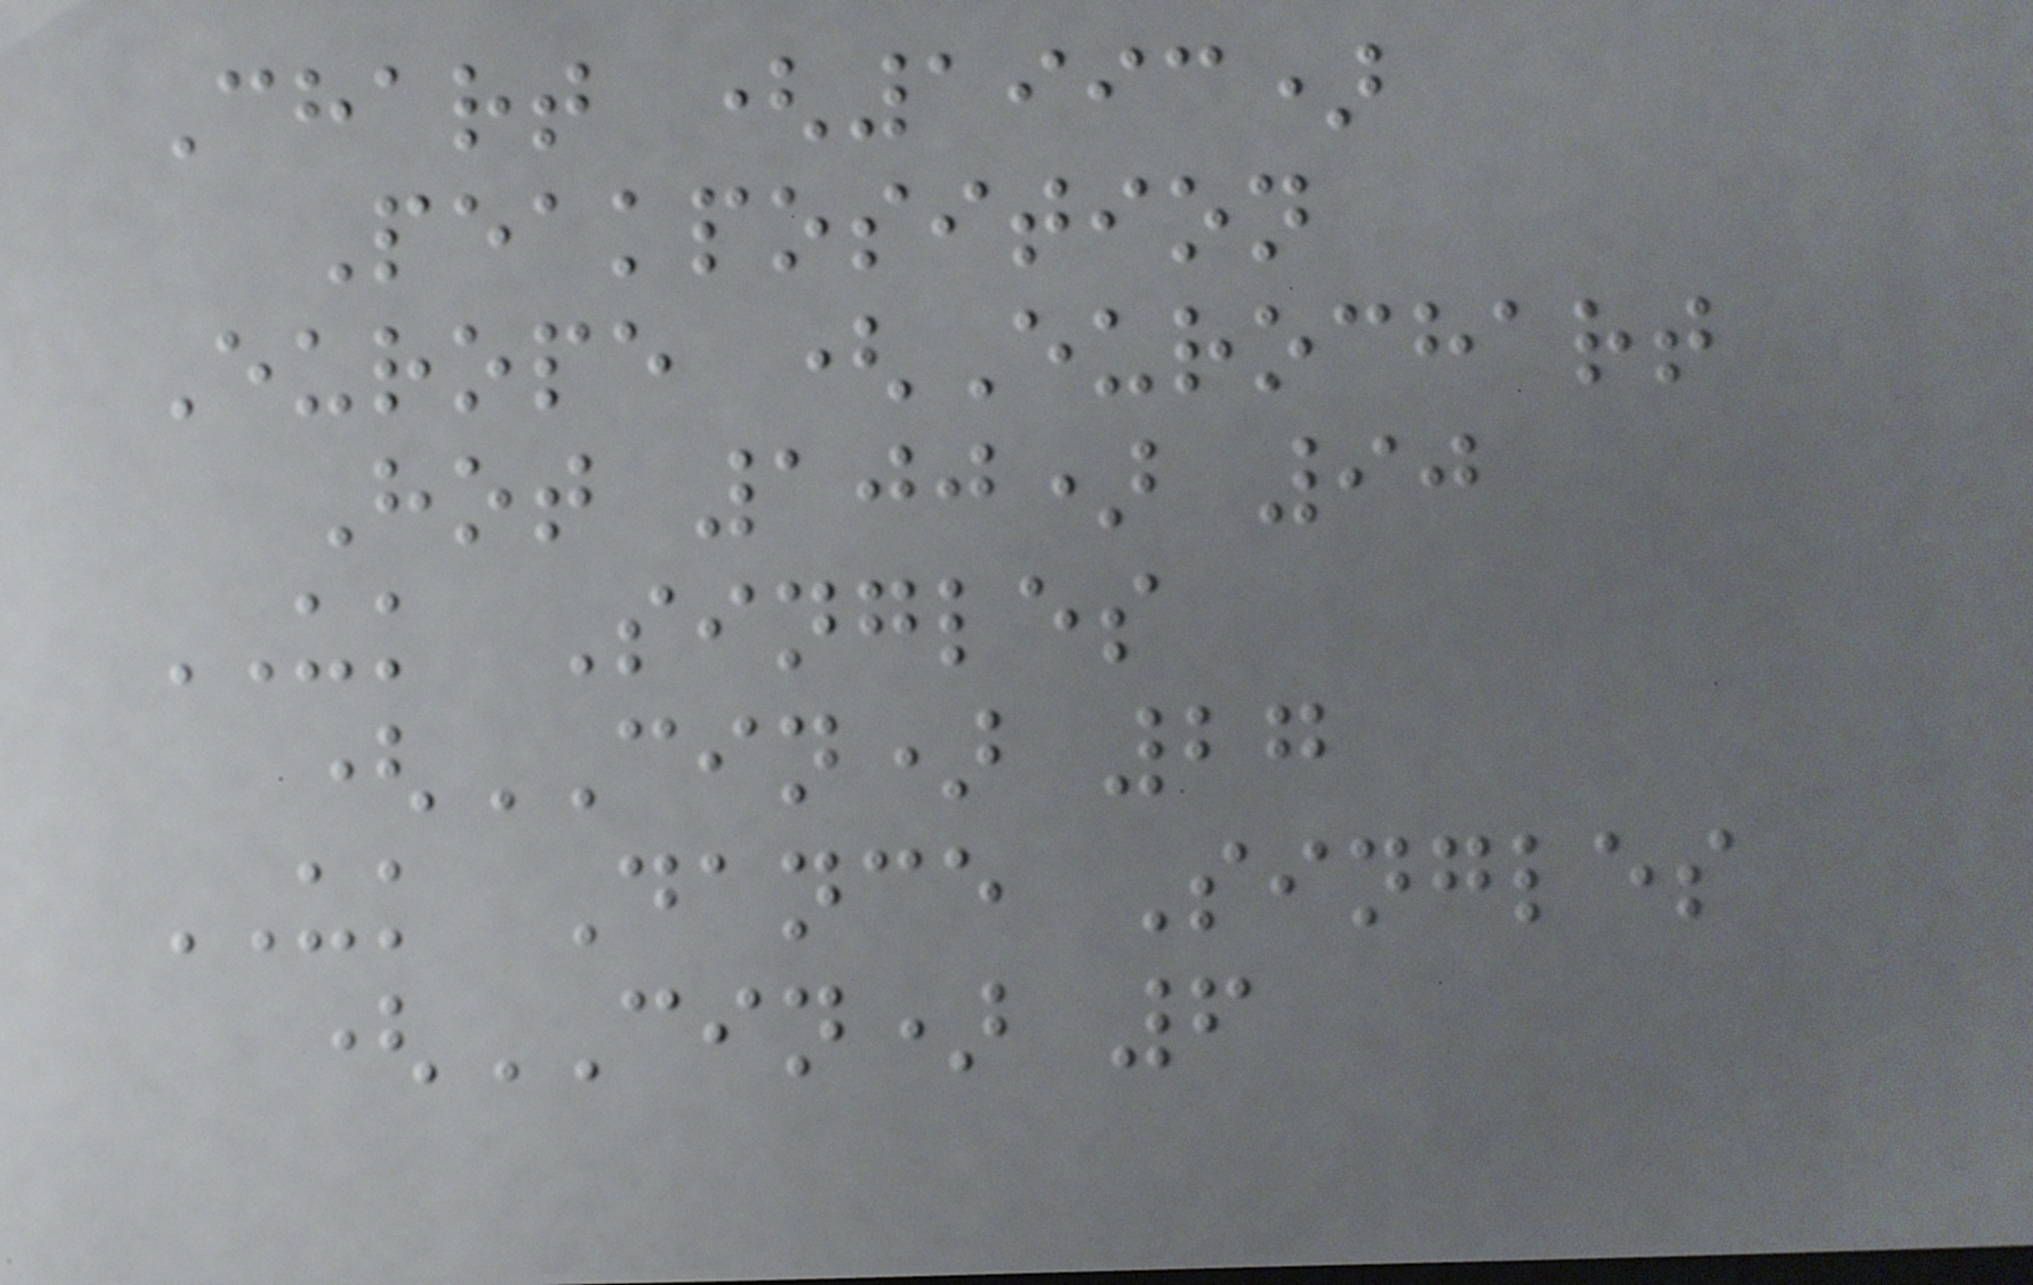Chart (1993)
Peakposition
Europe (Eurochart
Hot 100) 90
UK Singles
(CIN) 27
UK Dance Singles
(CIN) 6
